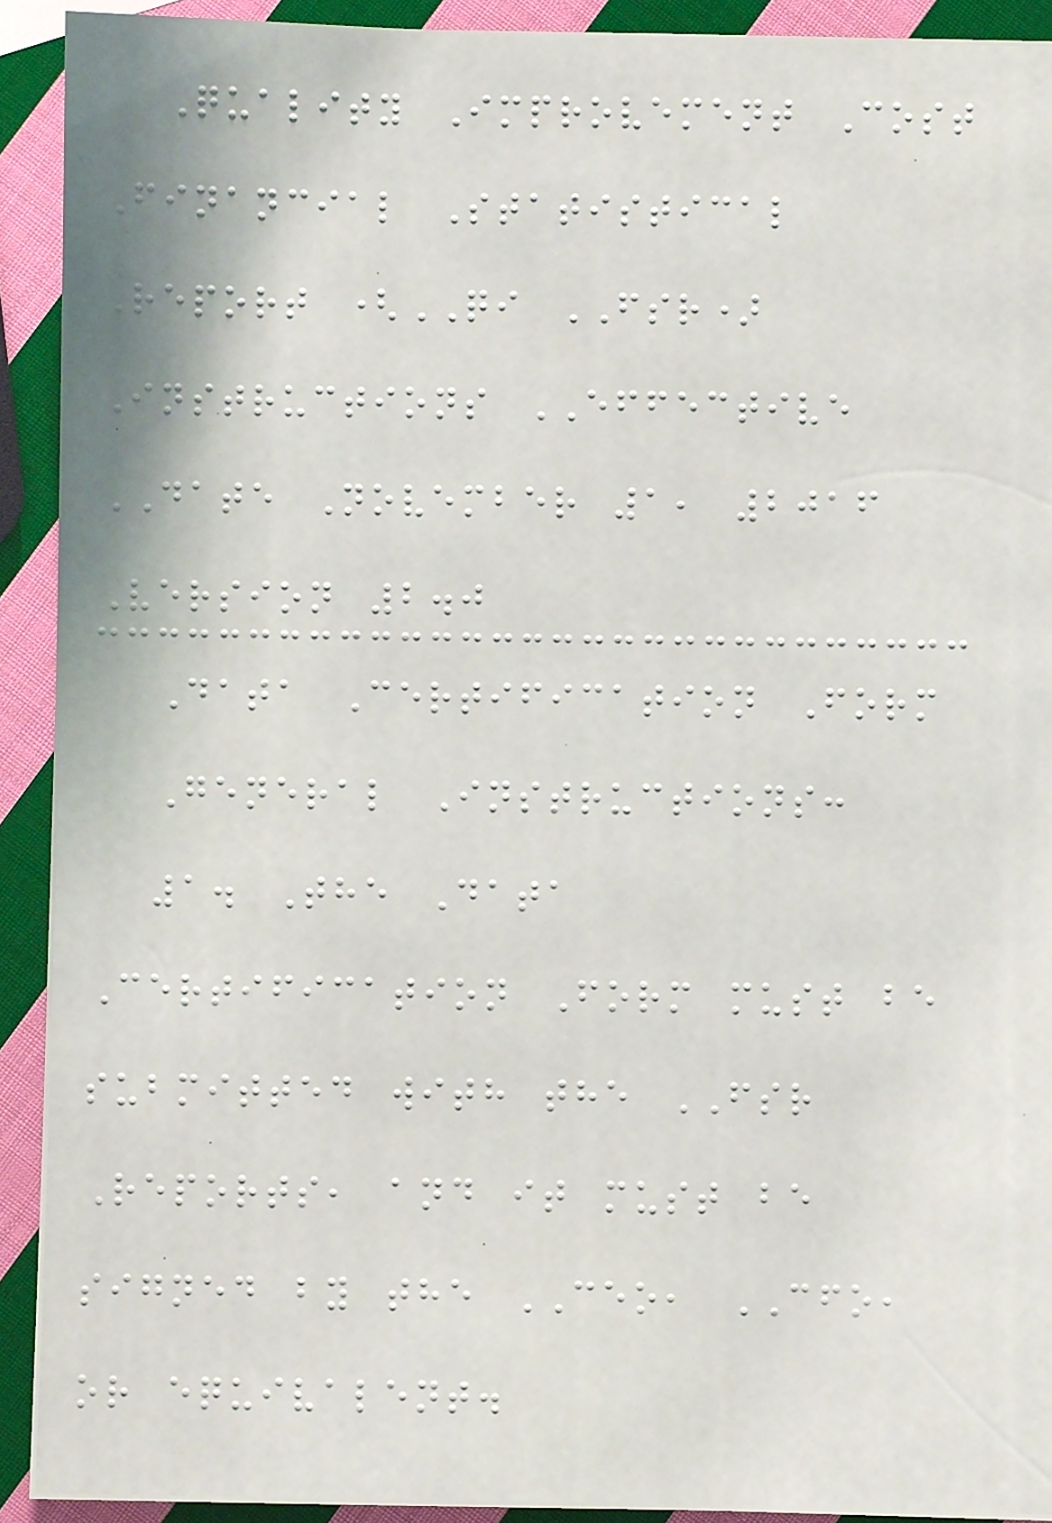Quality Improvement Cost
Financial Statistical
Report (QI FSR)
Instructions EFFECTIVE
DATE November 1, 2016
Version 2.0
Data Certification Form
General Instructions:
1. The Data
Certification Form must be
submitted with the FSR
Reports, and it must be
signed by the CEO, CFO,
or equivalent.
